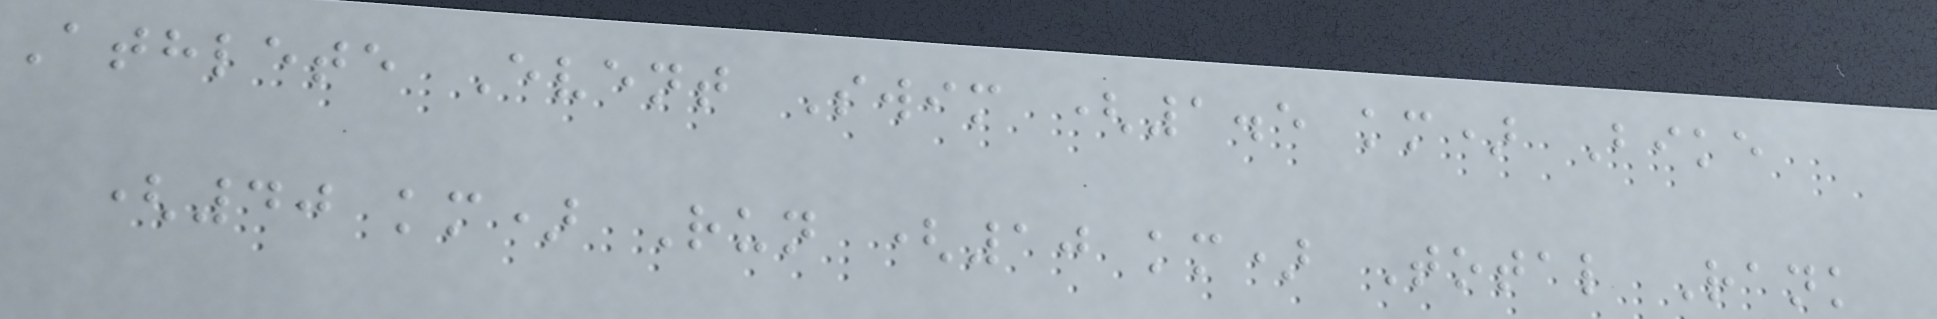Athlete Event Swim (1.5 km) Bike
(40 km) Run (10 km) Total Rank
